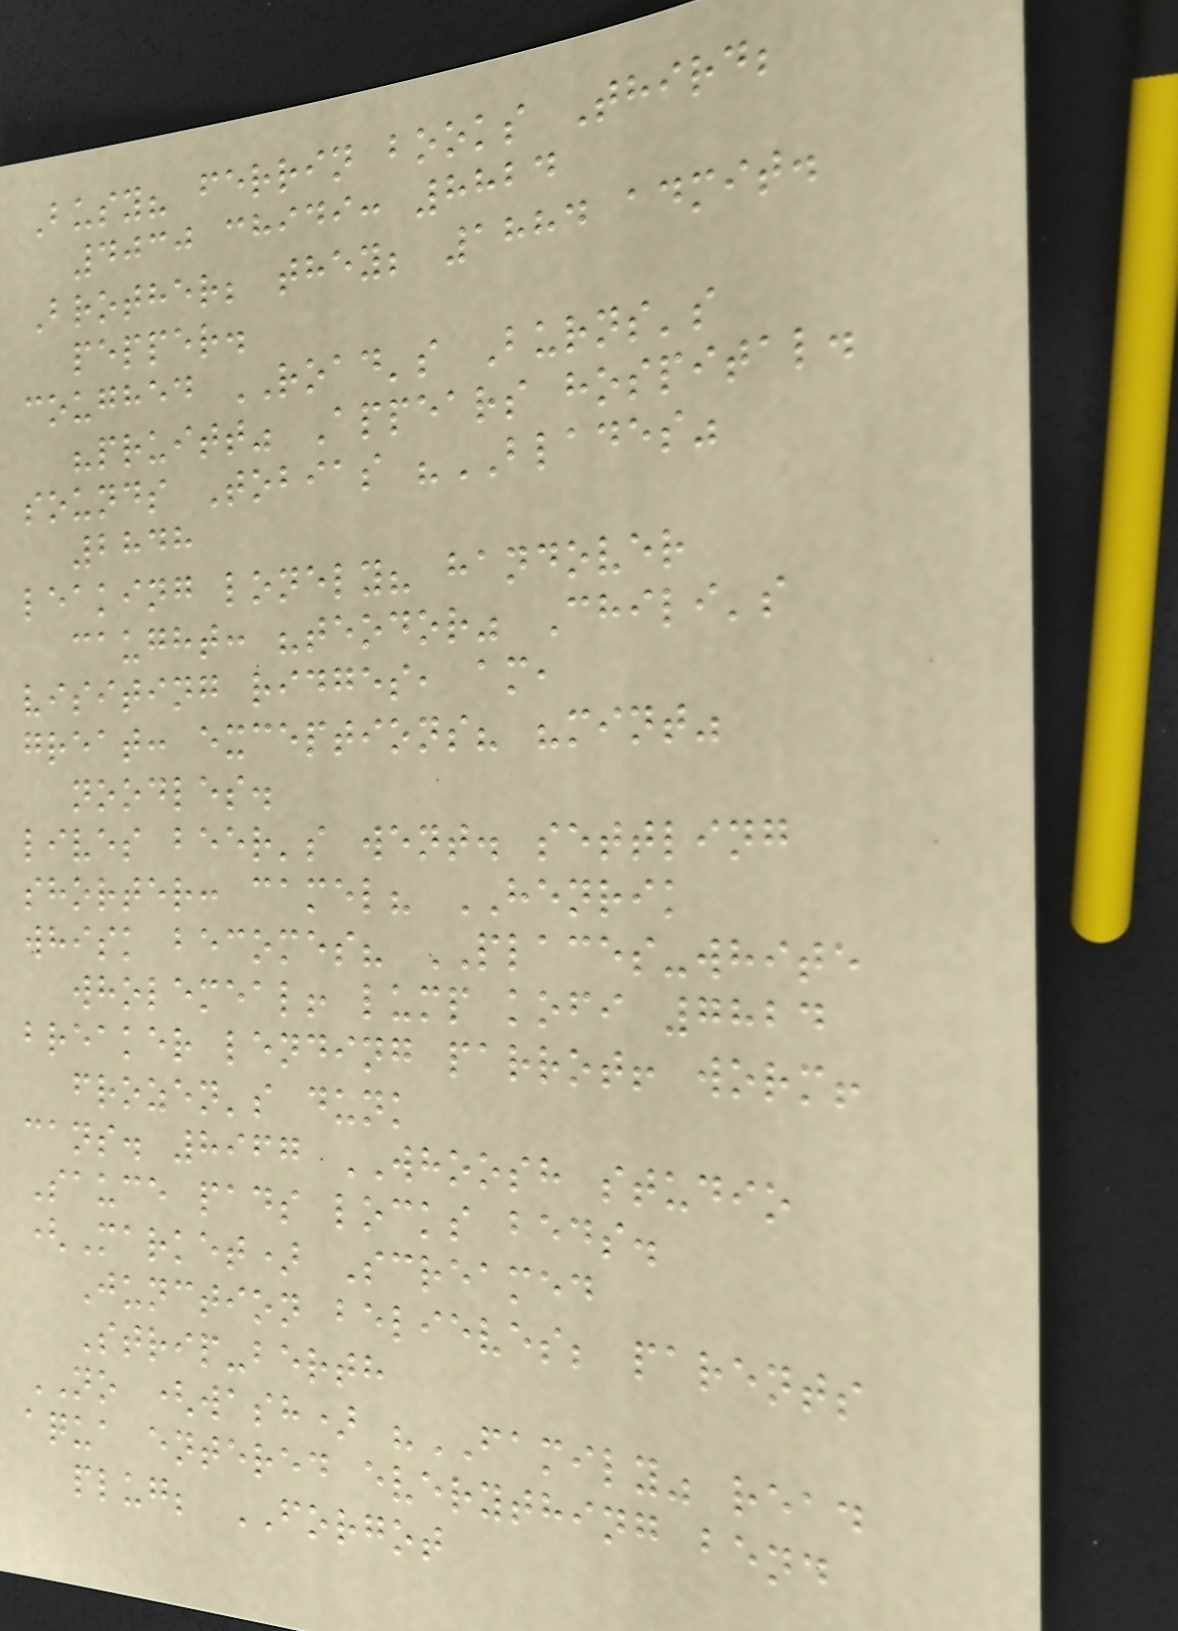Busy? ferrin books Third;
4030 chidi: 8824
Brother; they; 1884 admit.
pepper.
coughed ROAD's Burns's
"pruitt" Appears hospital.
sounds Tobias "BLADES"
2848
leaking lonely? handover
caught: "teodor" Chili's
visiting ridges, am,
great: exceptions? "mint"
noodles.
lives beer's went. settling
shorter: camel? HENRIK
whisk becomes? PLACES-white
wholemeal! lump kofi 7824
breaker lending parrot! worm!
frozen's dunk
cans. 8967 WHOOSH studio
Sauce pads locks beds.
(Market) Screamed
Junction believes; parents
Strip-berth
NO (wash) "FAMILY" read
aqua entered everything bend
plug; FORGOT
